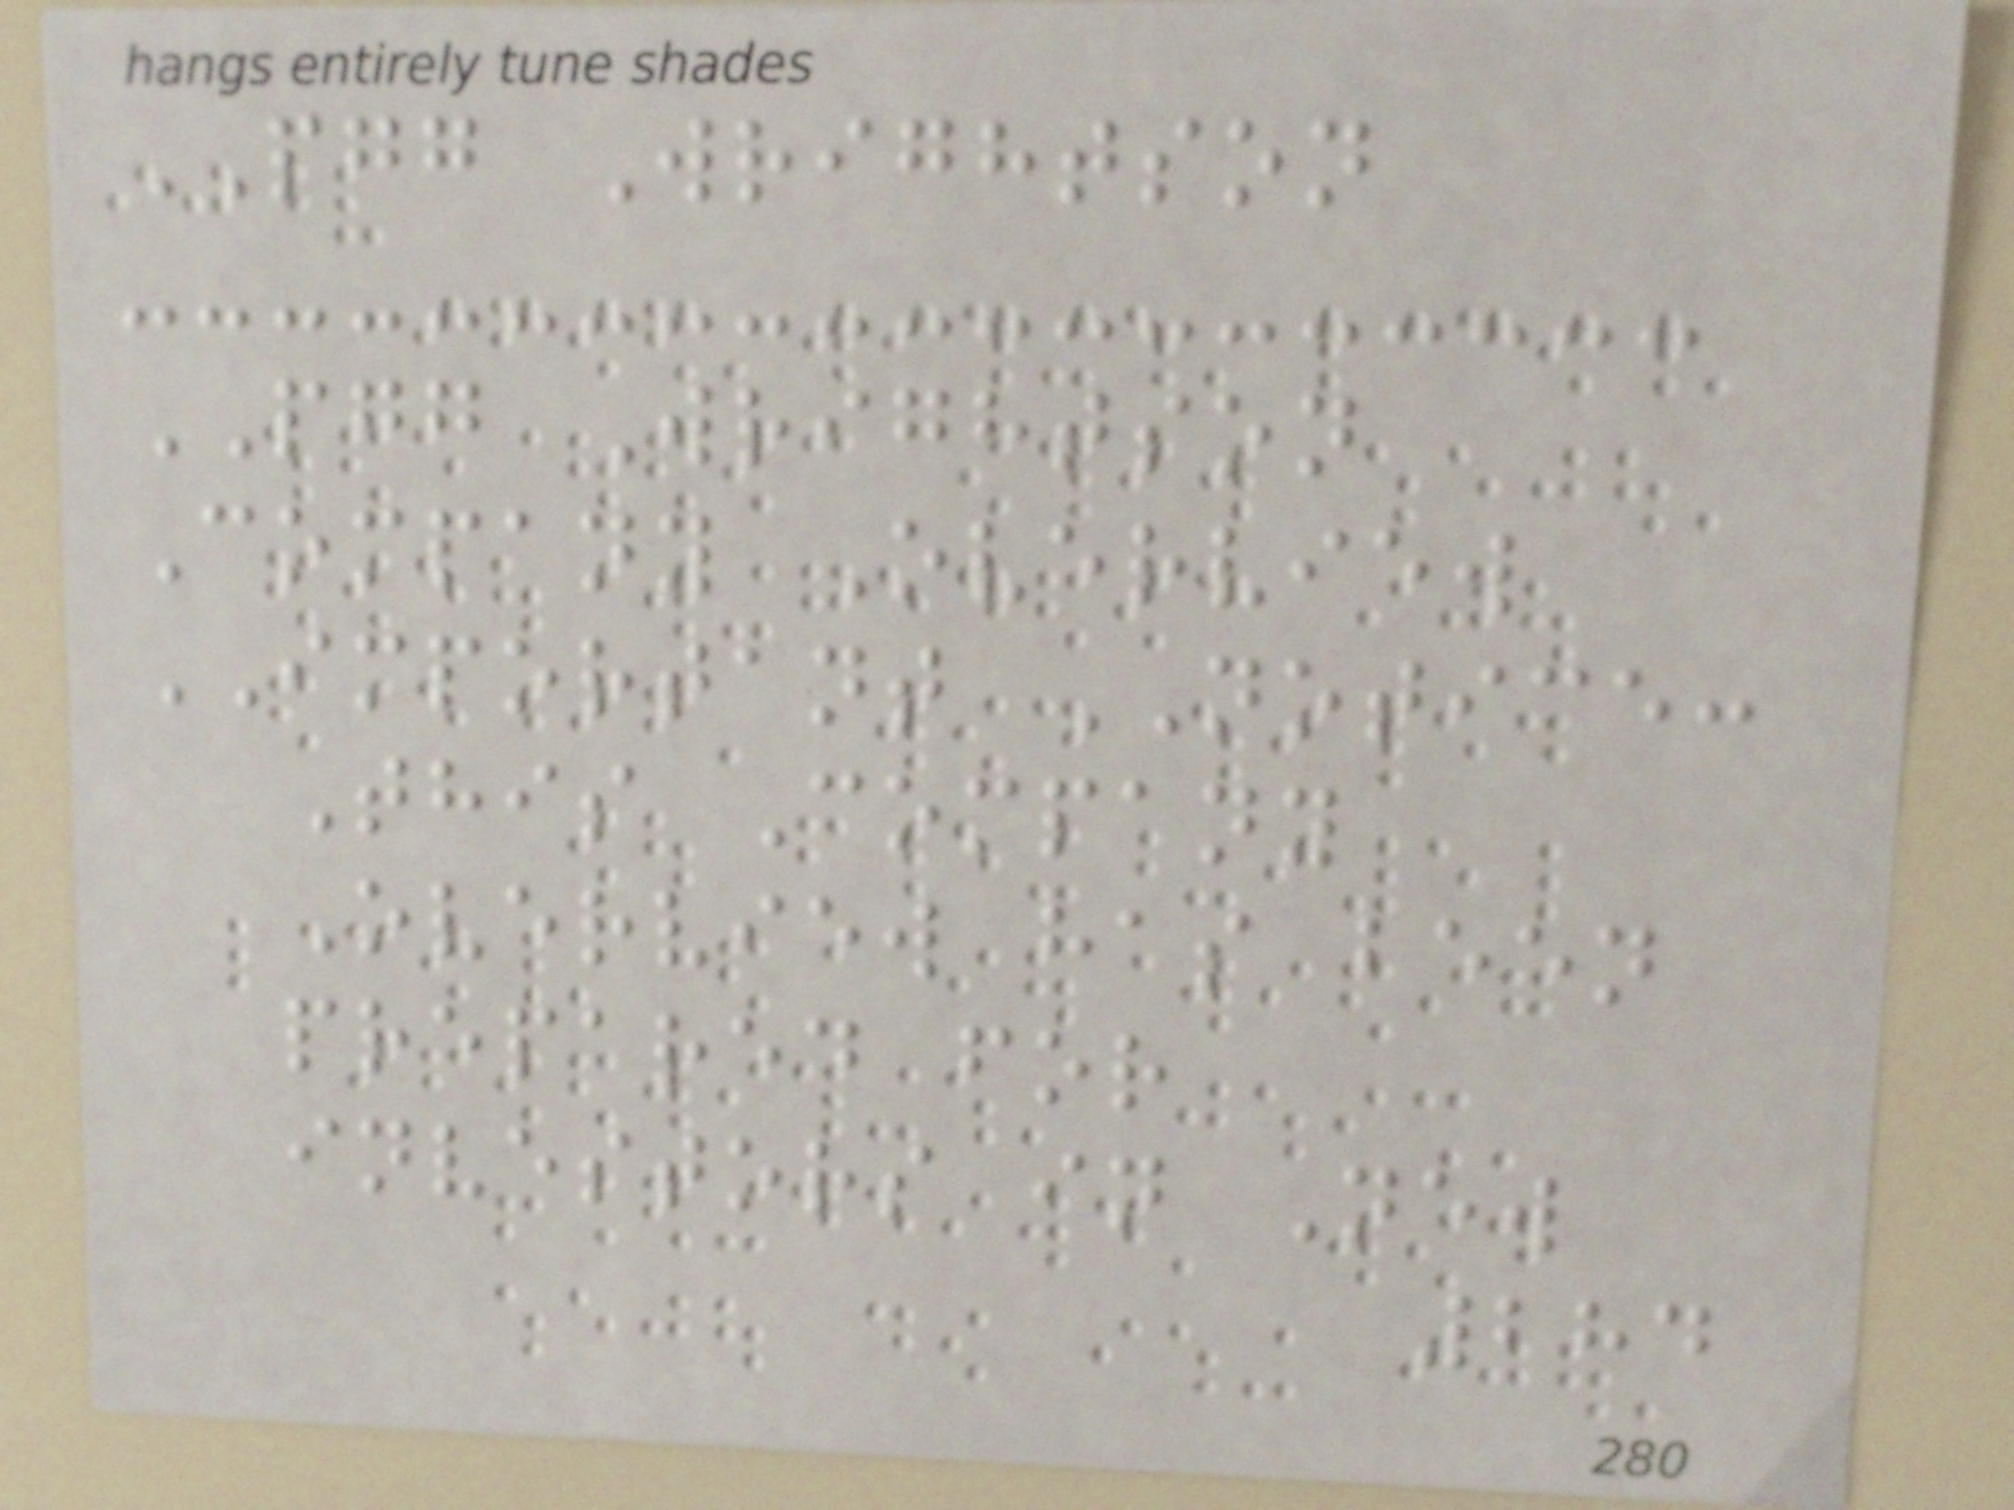PGG Wrightson
PGG Wrightson
Company Overview
IMPORTANT NOTICE:
This Company
Overview has been
prepared for
investors in New
284
